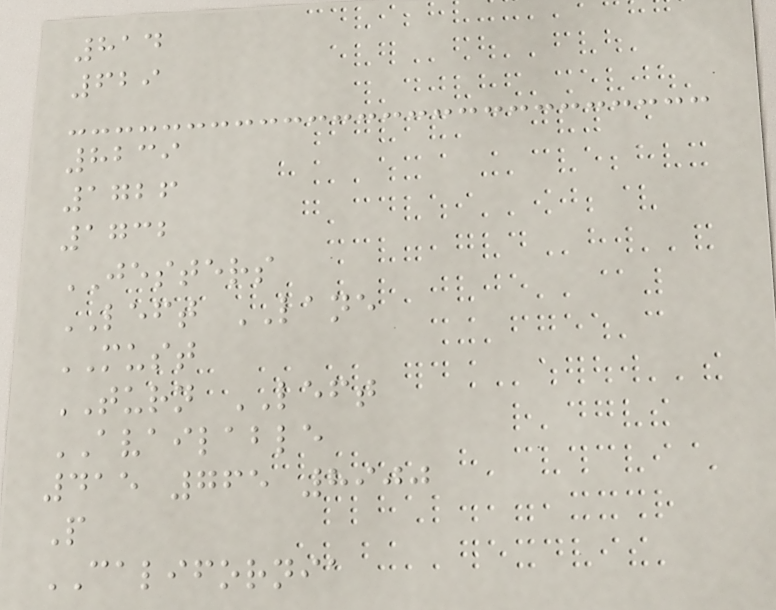814
629
8239
1726
1732
JESTERS
LEFT LANE
MUST
TURN LEFT
AVAILABLE
415 765 8900
P
CALIFORNIA
